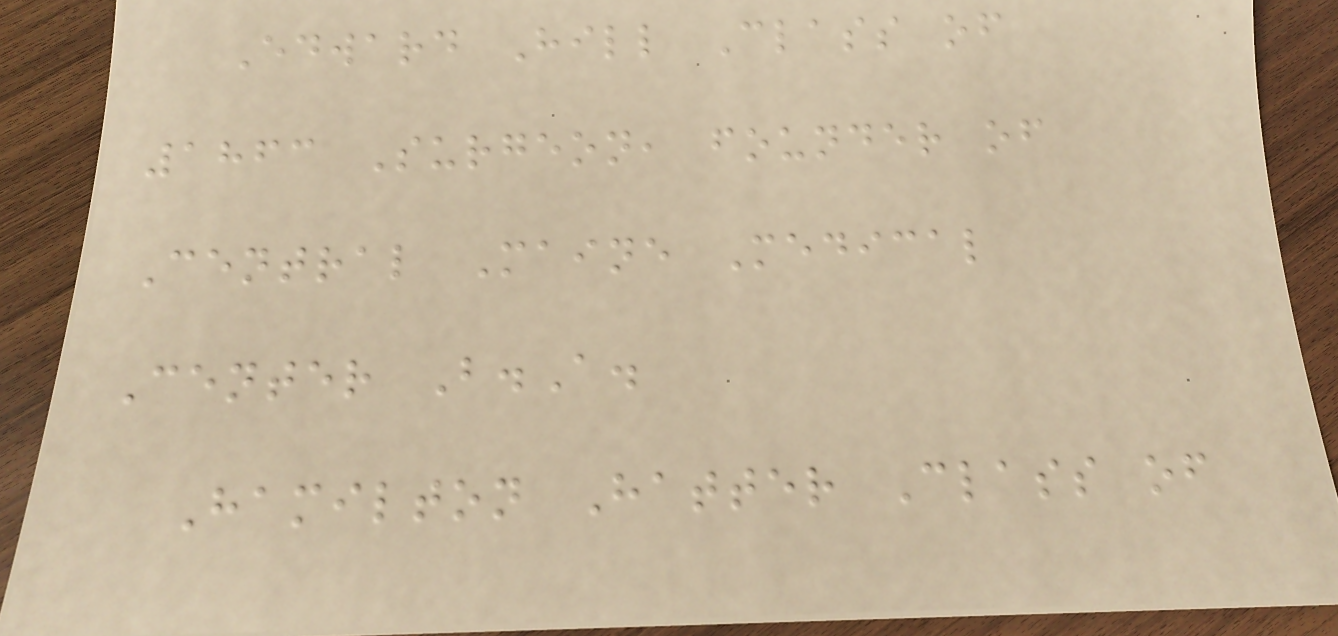Edward Hill Class of
1863 Surgeon, founder of
Central Maine Medical
Center B.A.
Hamilton Hatter Class of
